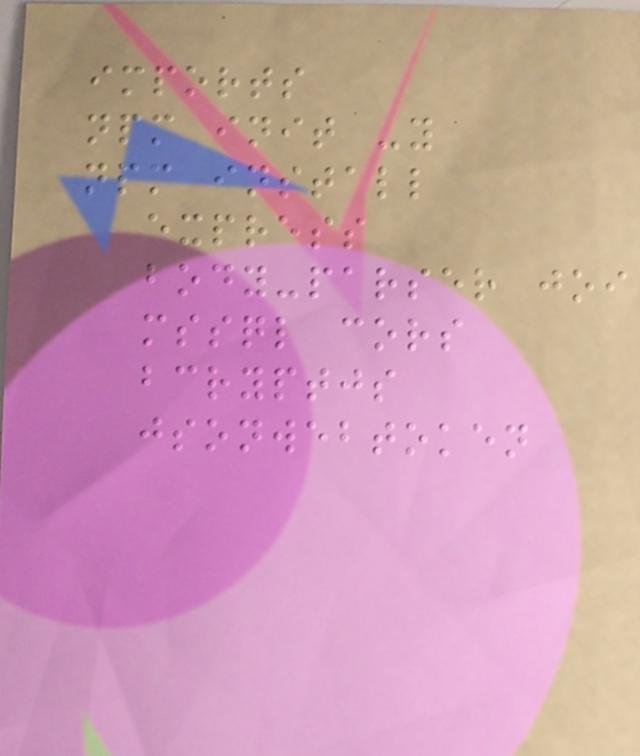imports
npm init -y
npm install
express
body-parser joi
mssql cors
bcryptjs
jsonwebtoken
